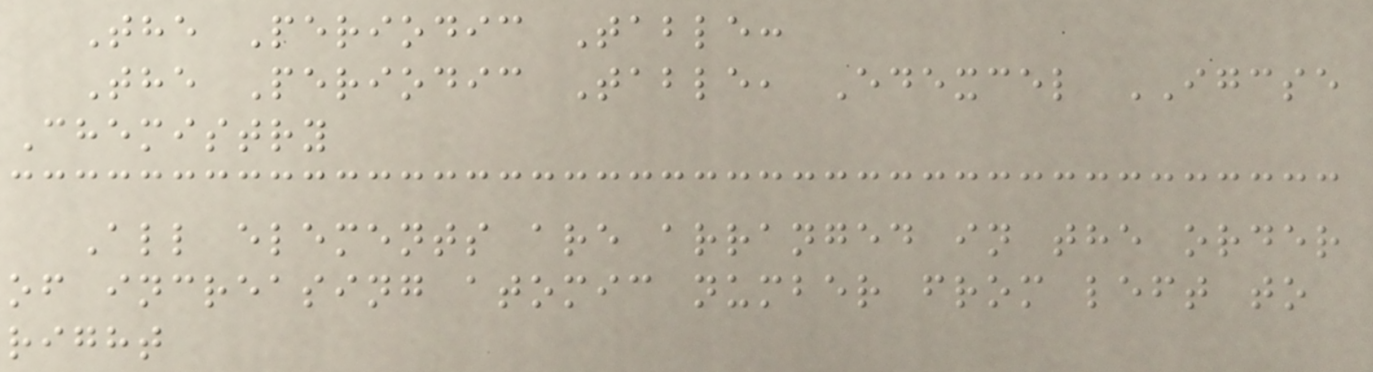The Periodic Table:
The Periodic Table, Edexcel IGCSE
Chemistry
All elements are arranged in the order
of increasing atomic number from left to
right
